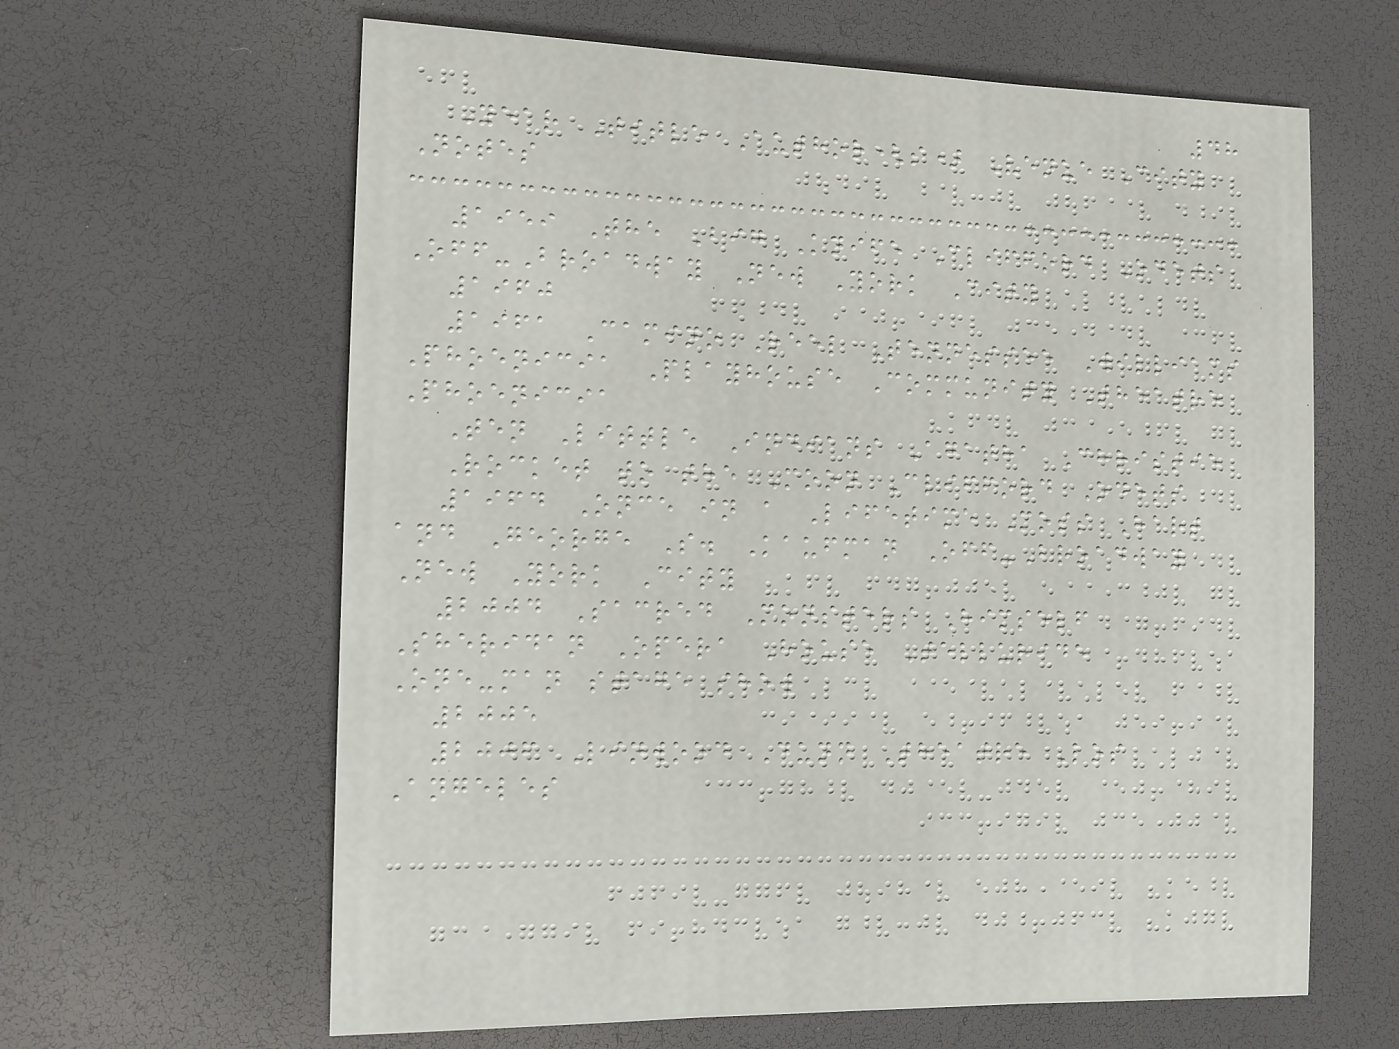48
Year Title Author(s) Venue City
Notes
1959 The Big Knife Clifford Odets
Off-Broadway New York City
1960
1961 Camino Reel Tennessee Williams
Phoenicia Playhouse Community Theatre
Phoenicia
Ten Little Indians Agatha Christie
Rocket to the Moon Clifford Odets
1964 Once in a Lifetime Moss Hart
and George S. Kaufman Off-Broadway
New York City
2004 Sacred Monsters Himself
Sheridan Opera House Telluride
One-man stage show
2005
2006 Linwood Dunn Theatre Los
Angeles
